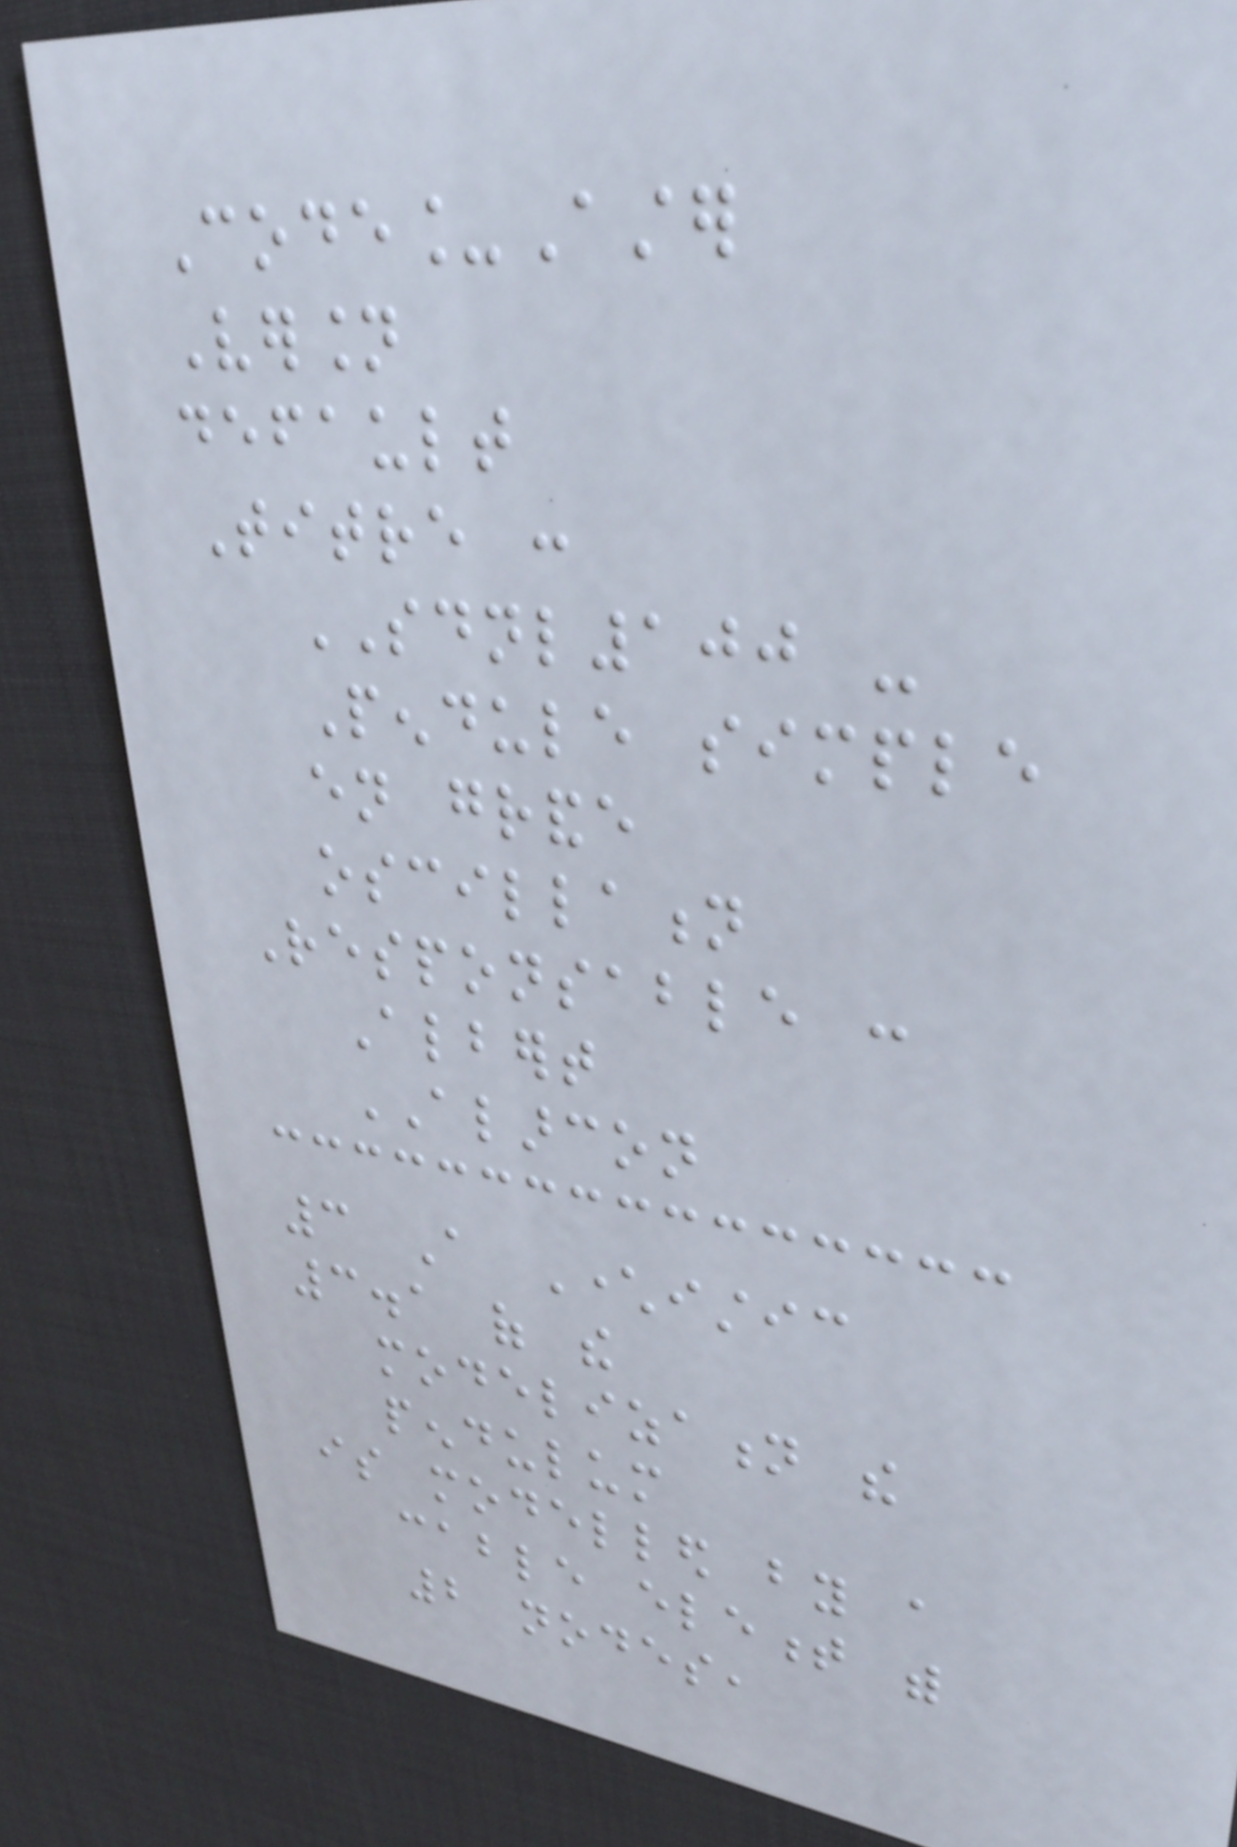Code_Aster
Version
default
Titre :
SDNL100 -
Pendule simple
en grande
oscillation
Responsable :
Albert
ALARCON
3 A Characteristic
3.1 of the
modelization the
pendulum
is modelled by a
cable element with
2 nodes,
